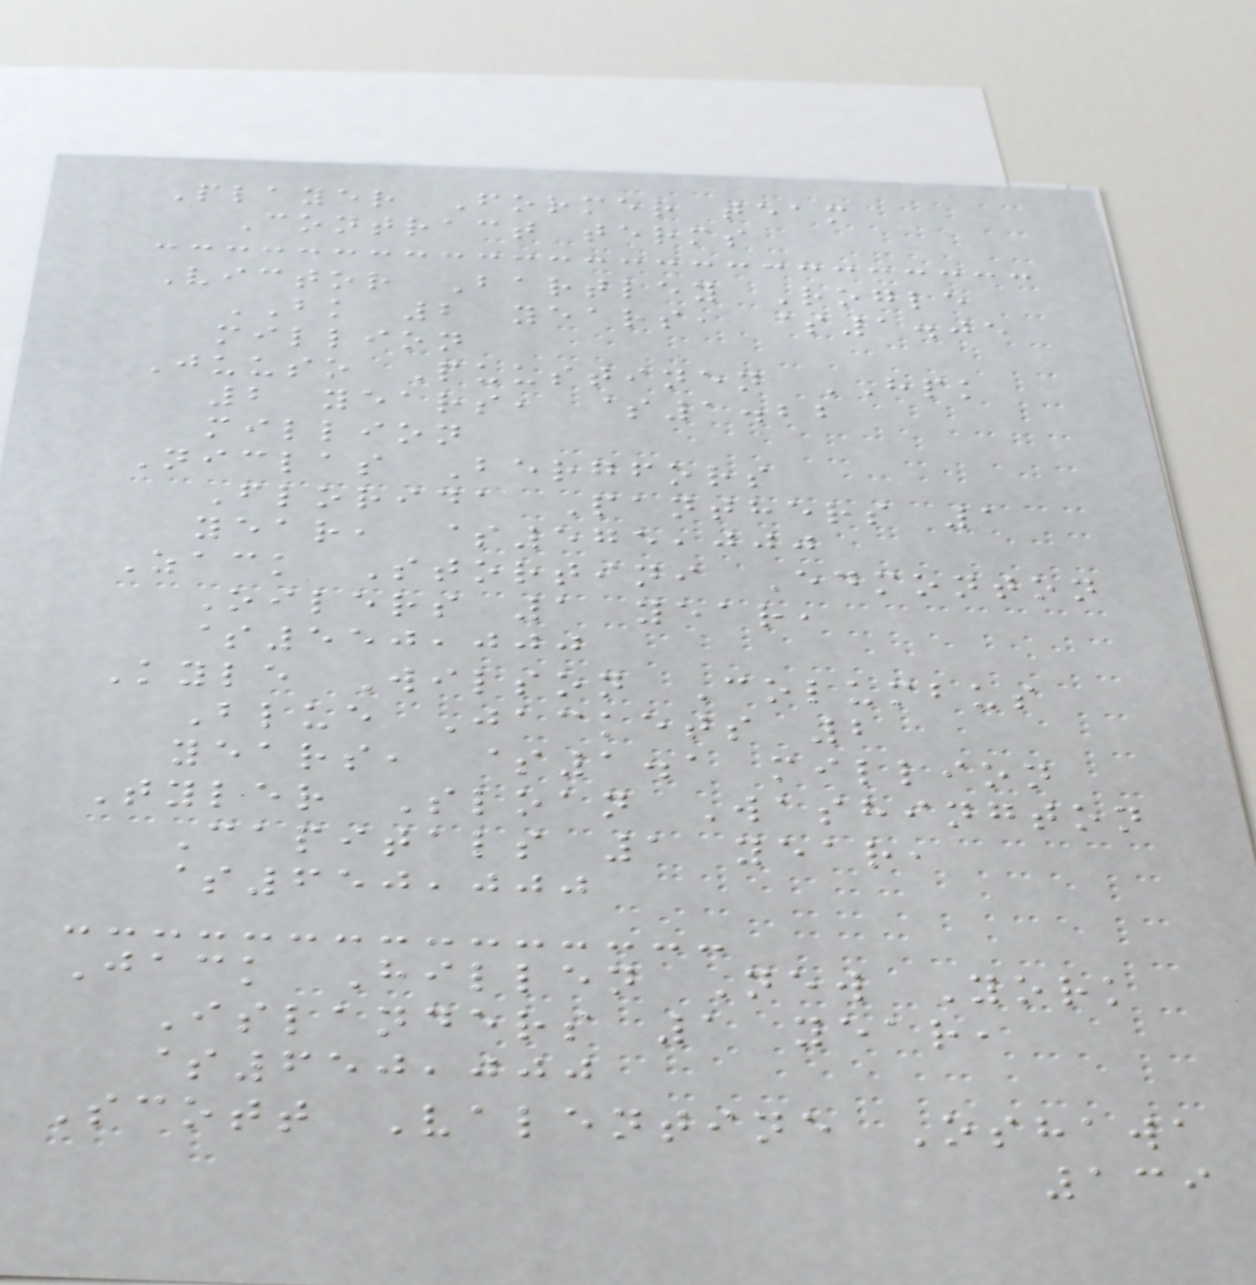Player Former team
Contract terms
Victor Bartley Rogle
BK 2 years, $1.05
million
Juuso Puustinen HPK
2 years, $1.22
million
Niclas Bergfors
Florida Panthers 1
year, $575,000
Zack Stortini Edmonton
Oilers 1 year,
$550,000
Kyle Wilson Columbus
Blue Jackets 2
years, $1.1 million
Tyler Sloan Washington
Capitals 1 year,
$650,000
Jack Hillen New York
Islanders 1 year,
$650,000
Scott Valentine Oshawa
139
